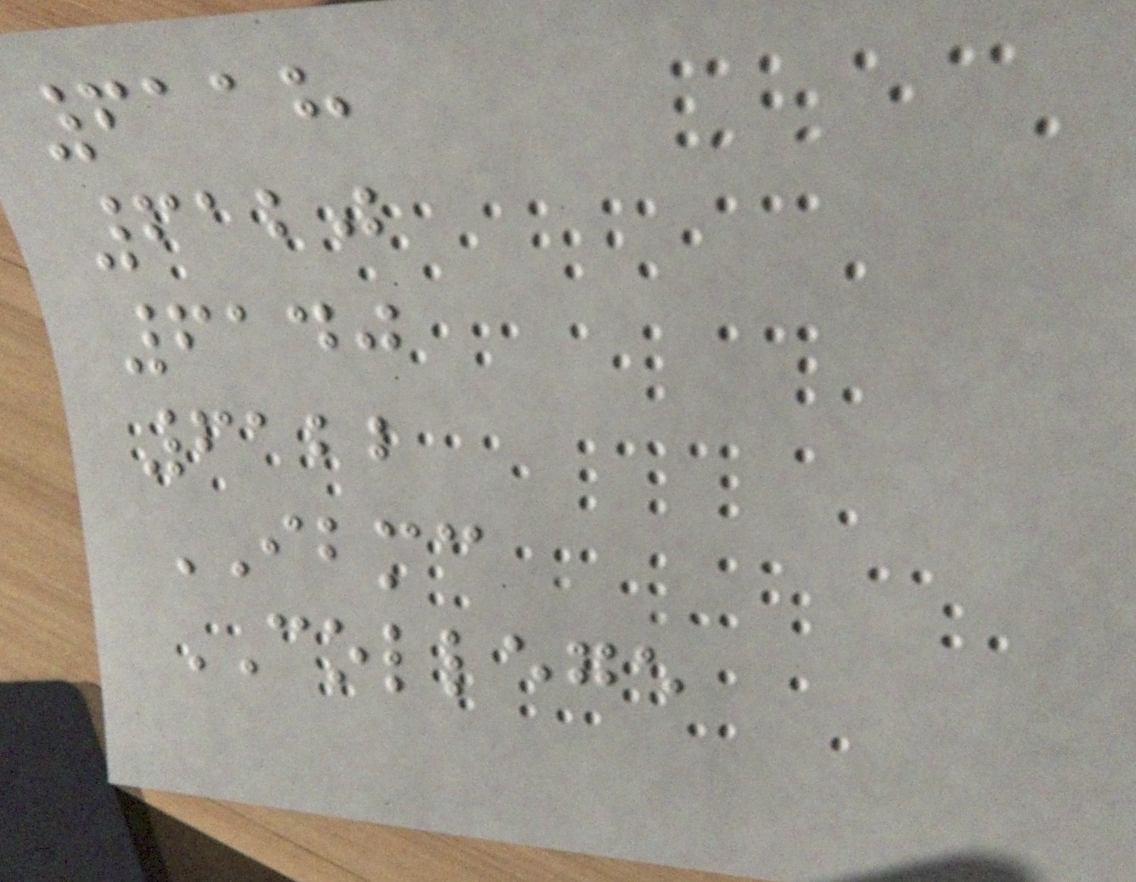6118
6120
6140
6122
IBMC
COLLEGE
